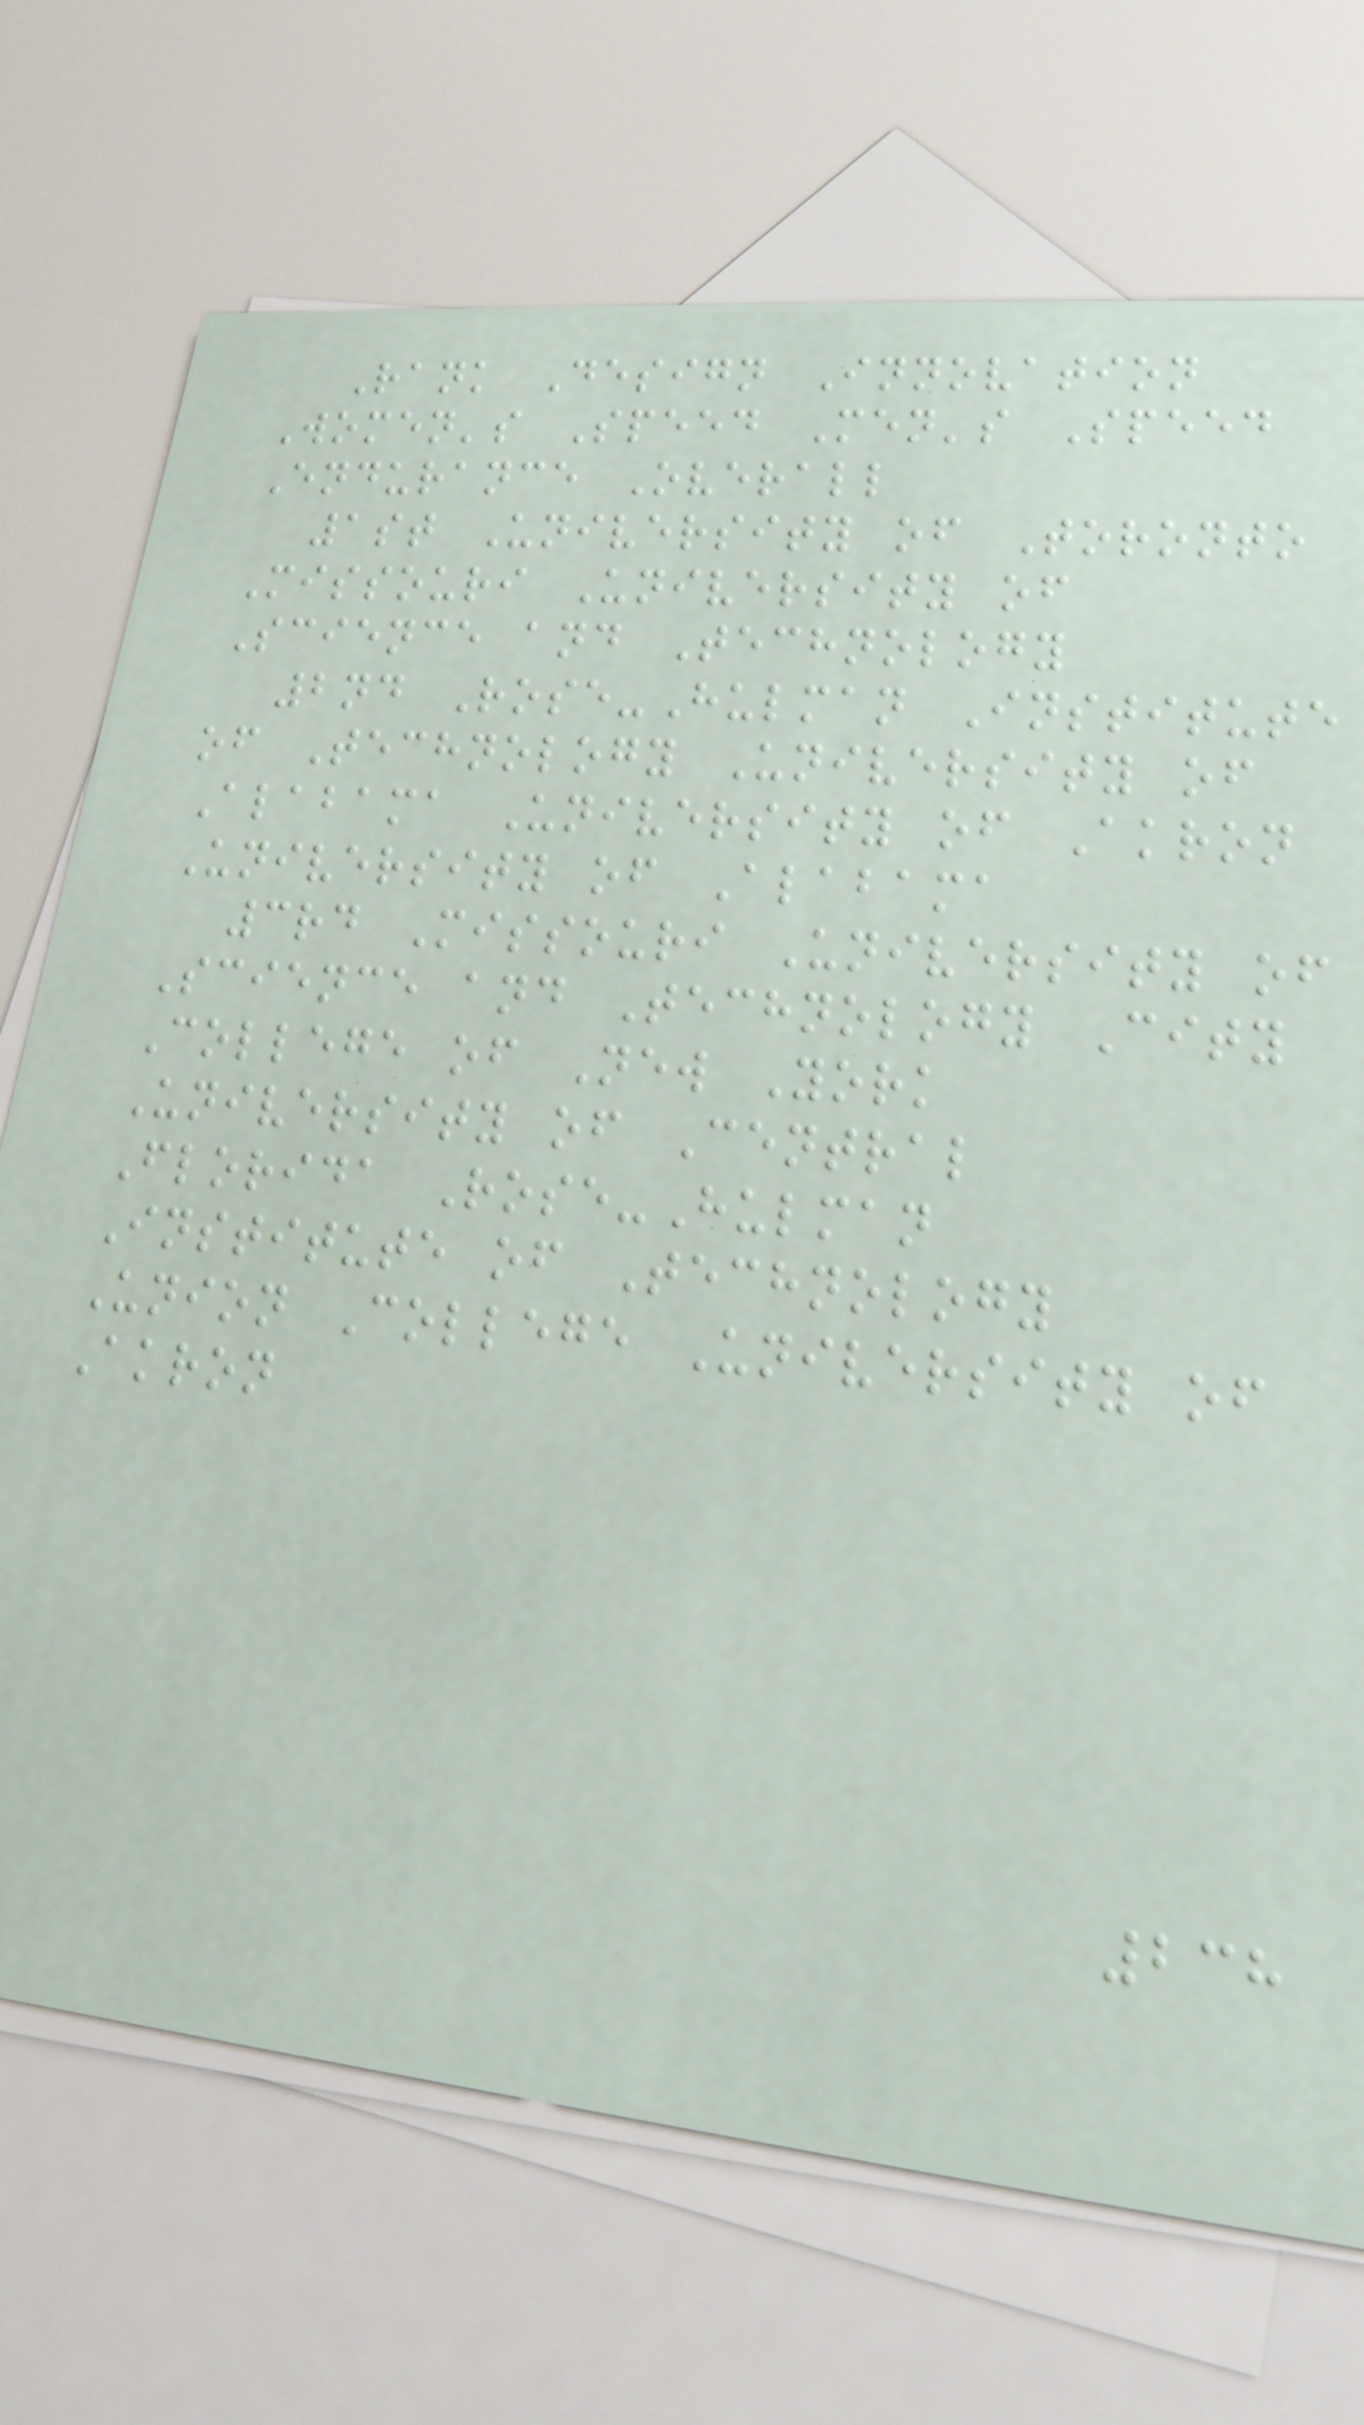Rank Design Innovation
Women's Speed Men's Speed
Endurance Overall
1st University of Toronto
Missouri University of
Science and Technology
2nd Rose-Hulman Institute
of Technology University of
Alabama University of Akron
University of Alabama
3rd Missouri University of
Science and Technology City
College of New York
University of Central
Florida Rose-Hulman
Institute of Technology
Union College University of
Akron
238
